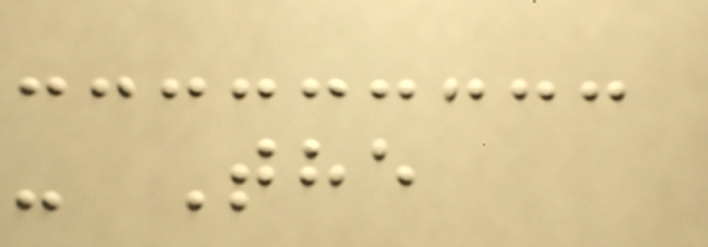- The
